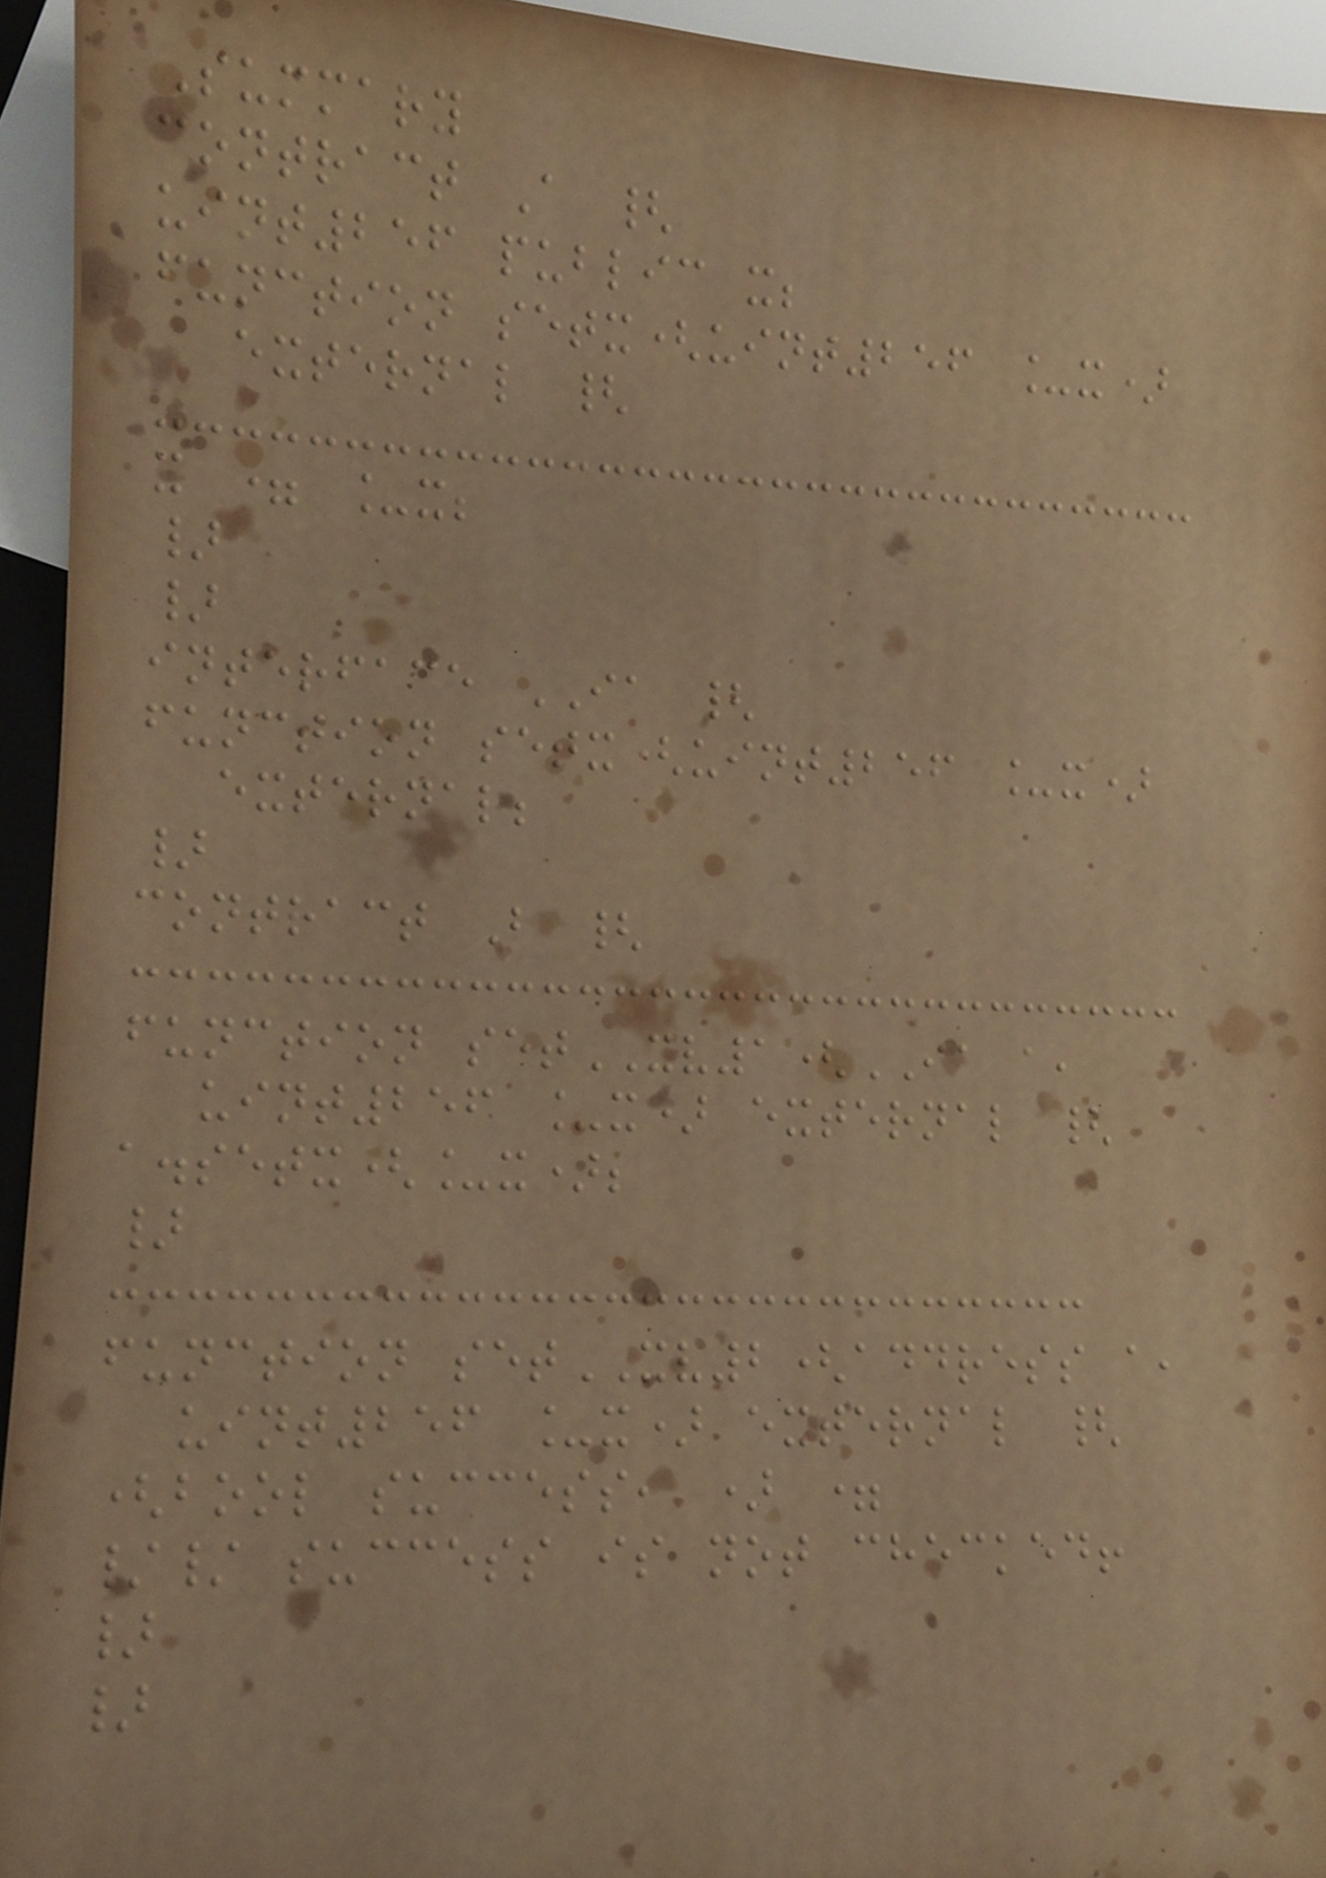Summary
contract A {
uint256 public x;
function setx(uint256 _x)
external {
x = _x;
}
}
interface IA {
function setx(uint256 _x)
external;
}
contract B {
function setXV1(IA a,
uint256 _x) external {
a.setx(_x);
}
function setXV2(address a,
uint256 _x) external {
(bool success, ) =
// success is not checked!
}
}
